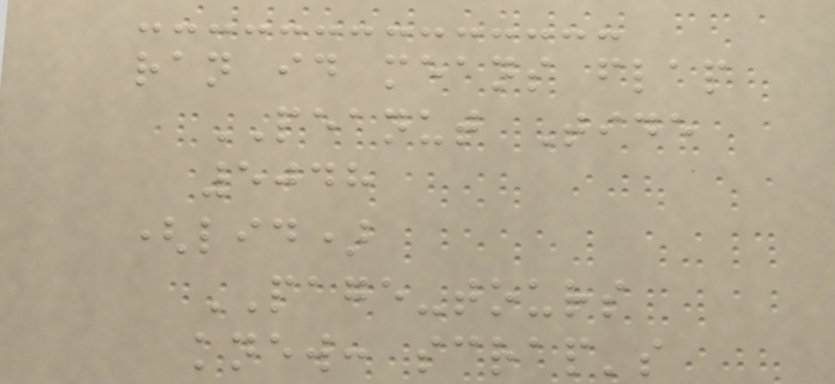ran id means flap
PEANUT Tide
5048
(lid)
PAGE-tours
knew: scrap's
